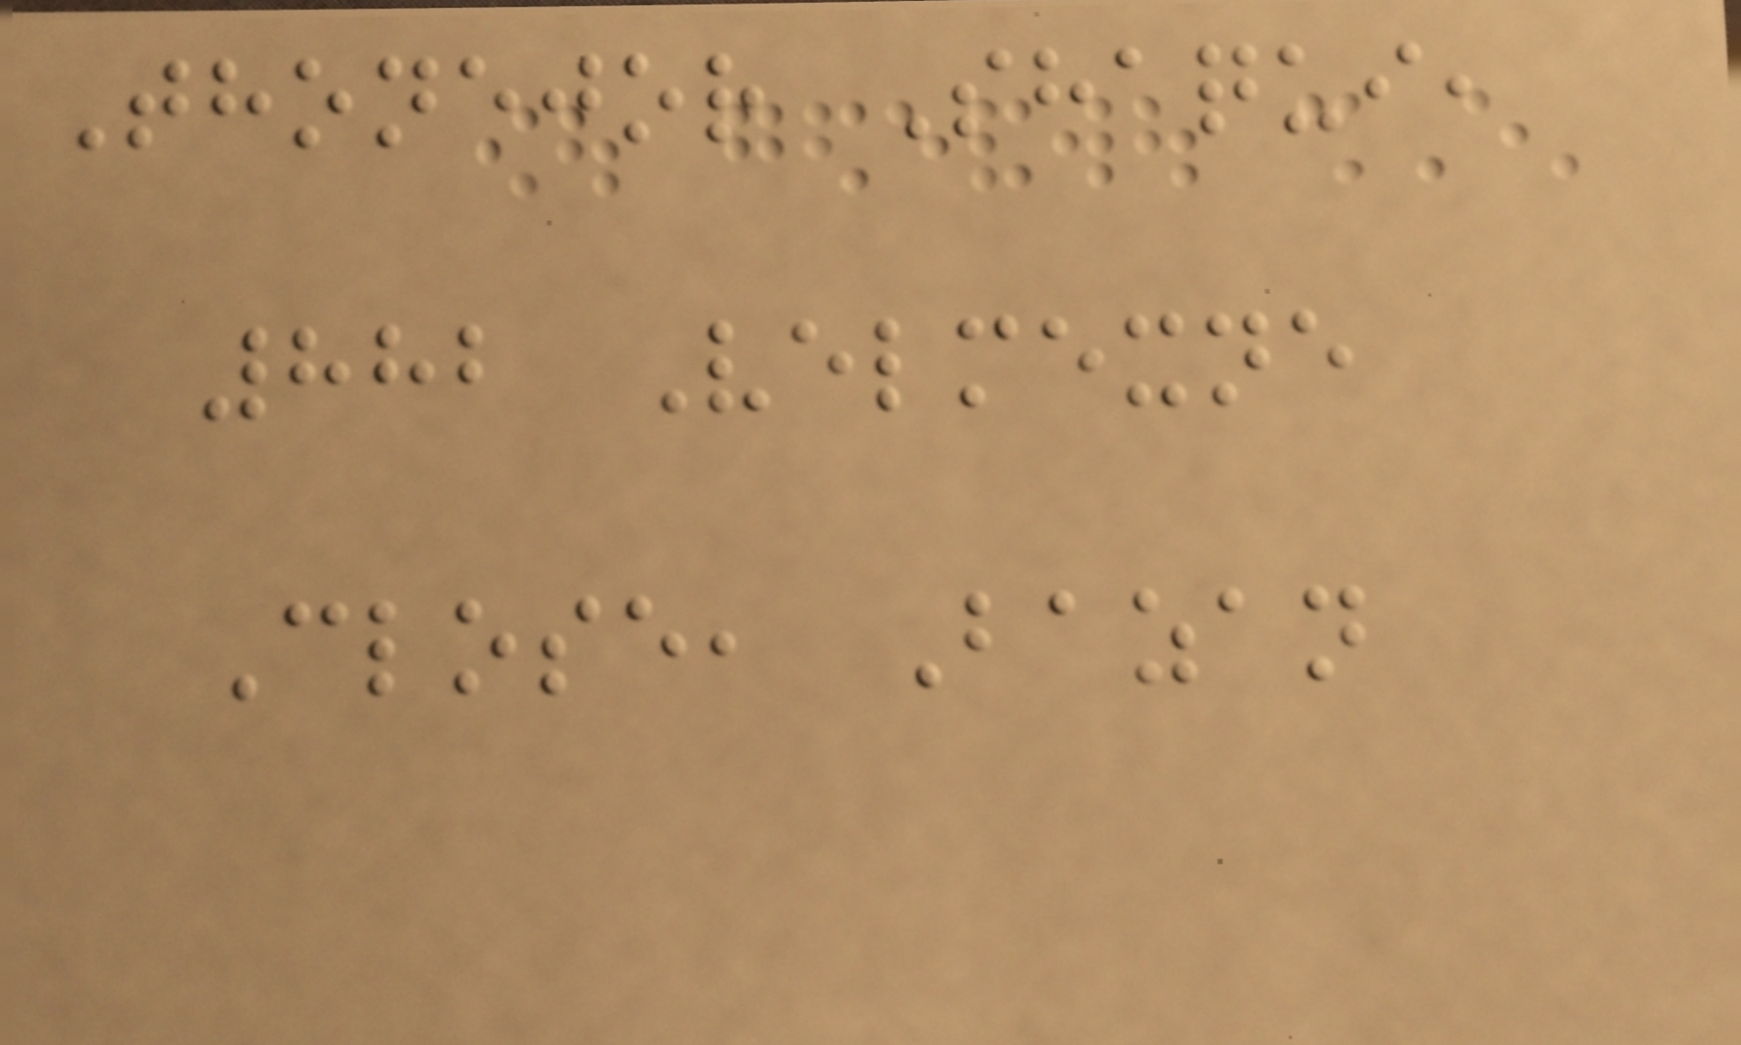Thonejor Shaqui,
882 Velmexne
Close, Bazan
